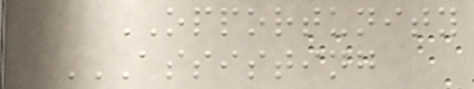OPPORTUNITY
ASSISTING
